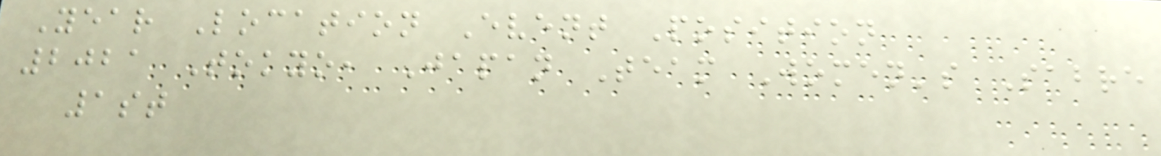Year Location Event Position
2021 Tokyo, Japan Team Women's Sabre
1st
